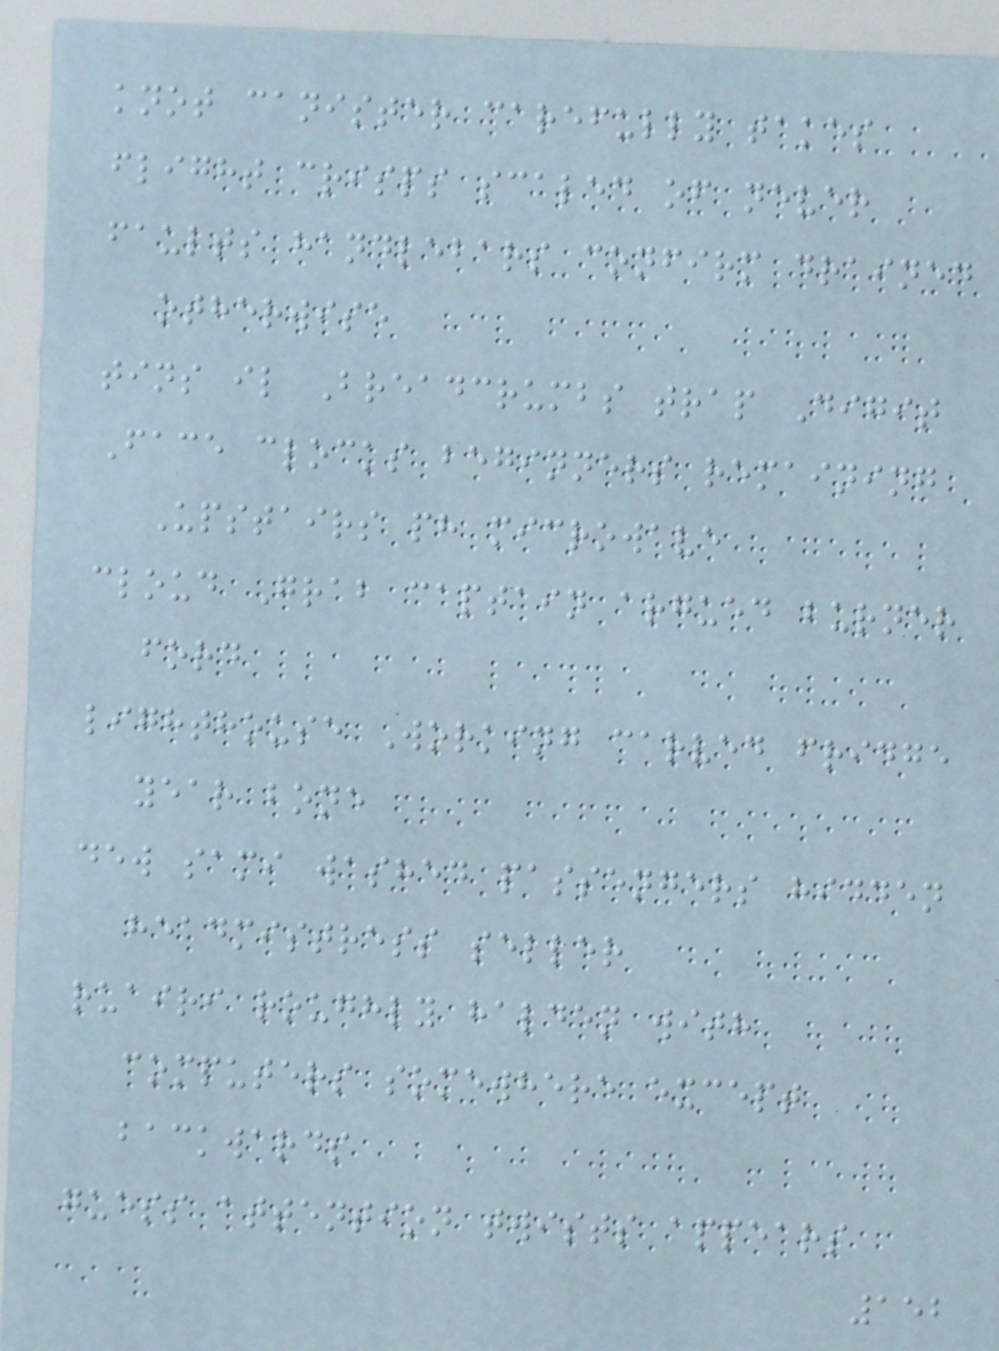knot canister carefully takes
flight crisps scaled of never
faults handlebars confirm drained
otherwise
tins il Breadcrumbs trap Digit
Face clocks beginners remaining
Upstairs ph microwave
cloud Grab captain argued burner
ford
lighthouse Working carved fridge
year bone
dew sami washed passengers hidden
headmistress seller
ruairi roughly halden with
computers somewhere except
backwards
guess attention twists appears
152
